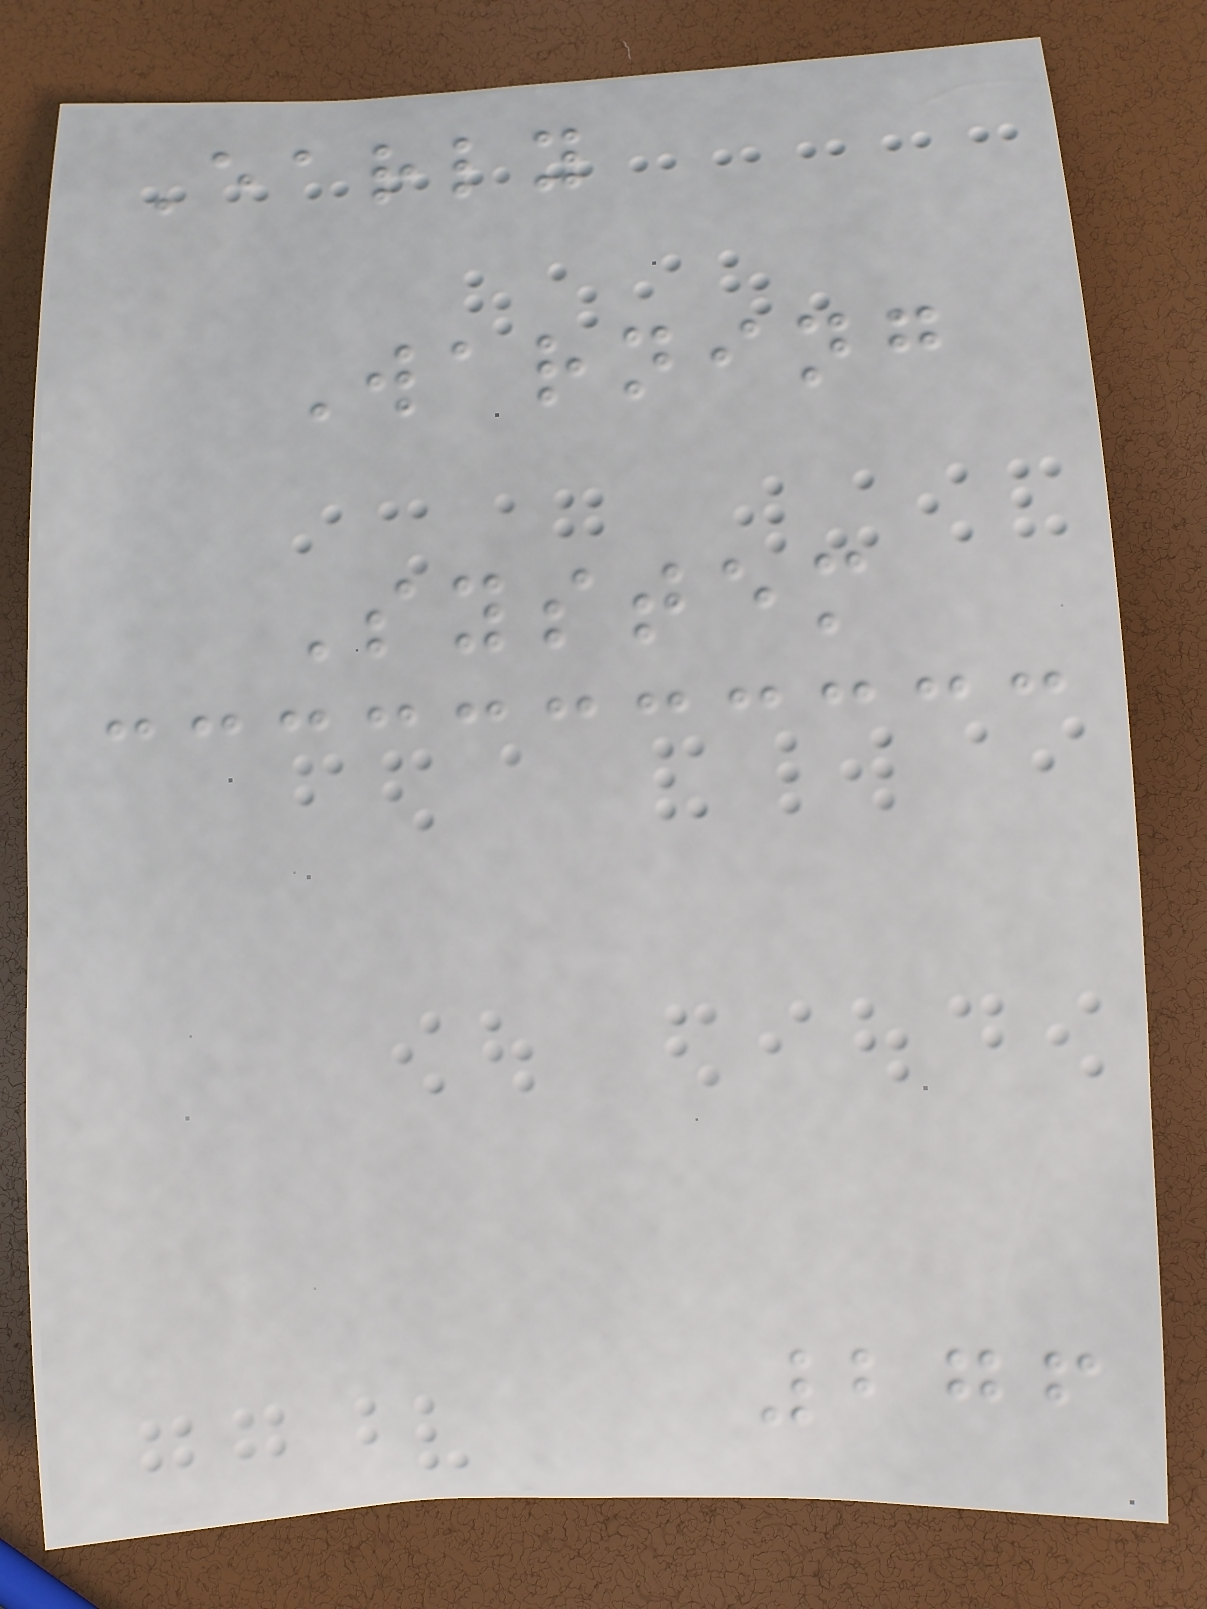Early
Warning
System
276
